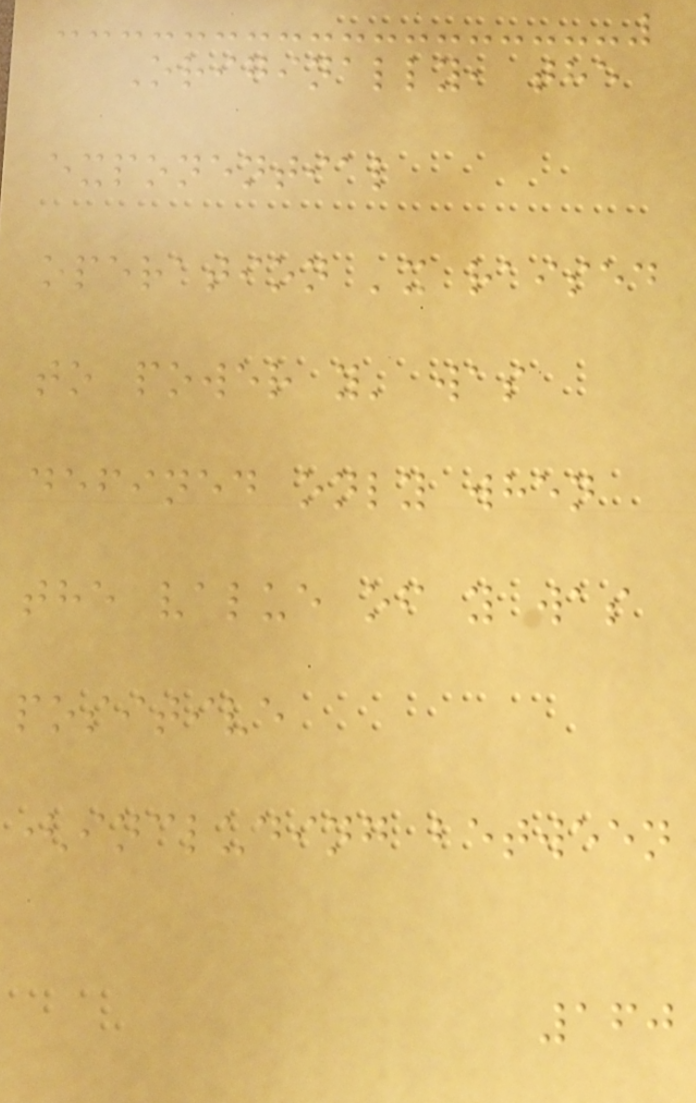Originally, the
exponential
operation 'x raised
to power y' was
defined only when
the value of y was
positive
(including between
160
